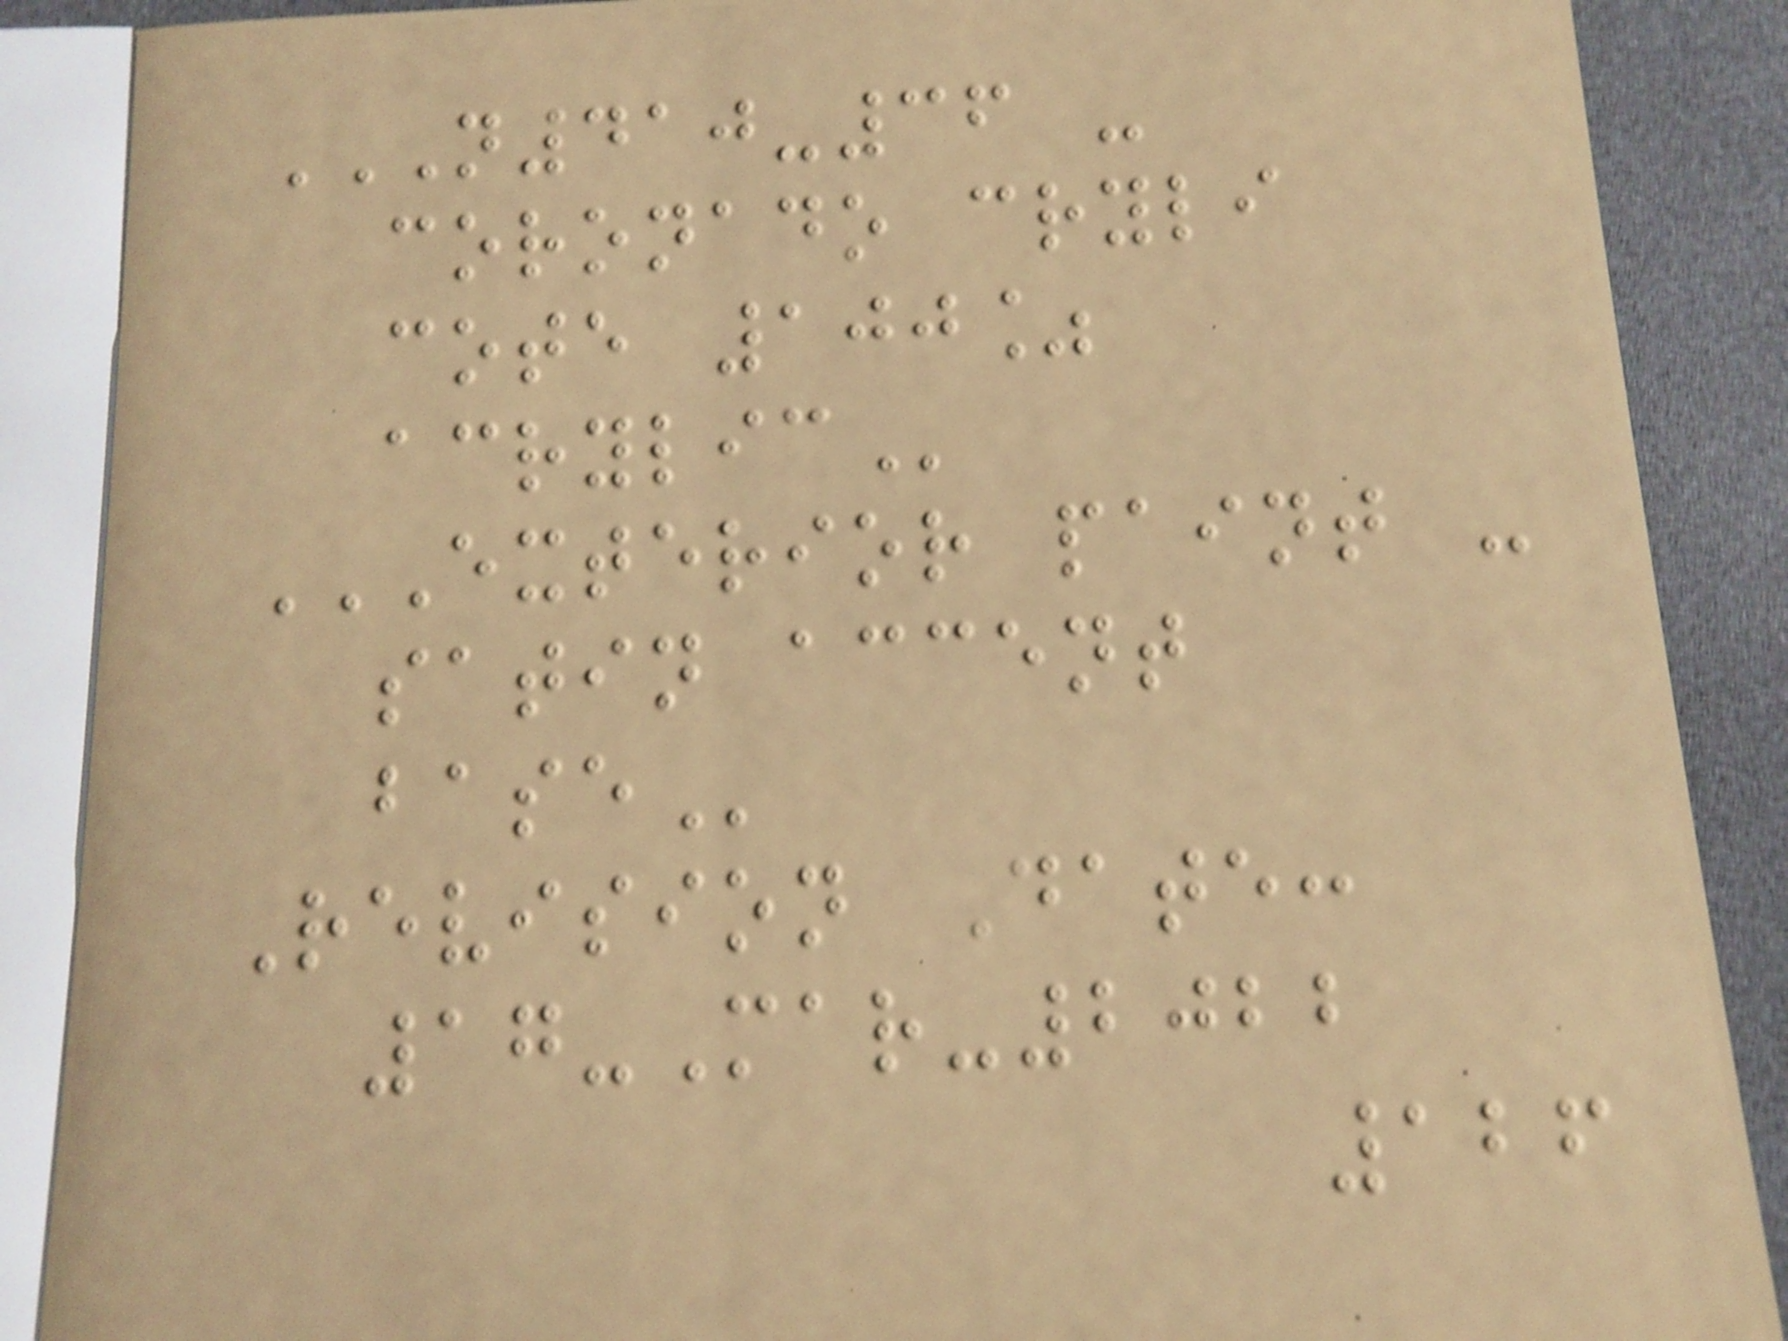N410-36 -
CORONADO CRYLI
COTE 100%
ACRYLIC
EXTERIOR PAINT -
SATIN ACCENT
BASE
Revision Date:
17-Mar-2022
126
